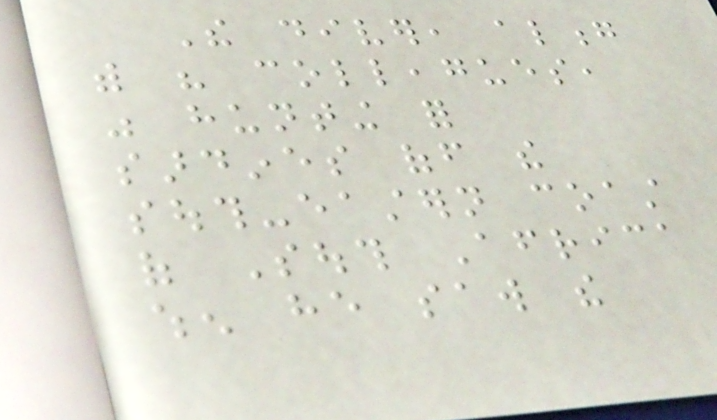The diver, along
with his colleagues,
was hunting for
sardines off the
south-eastern coast
of South Africa
when he saw the
